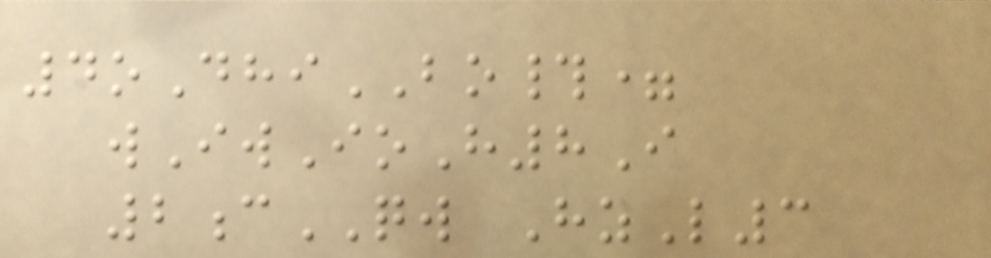4oDhiBO#=
wIwIoH8I
2cQW HzL3
